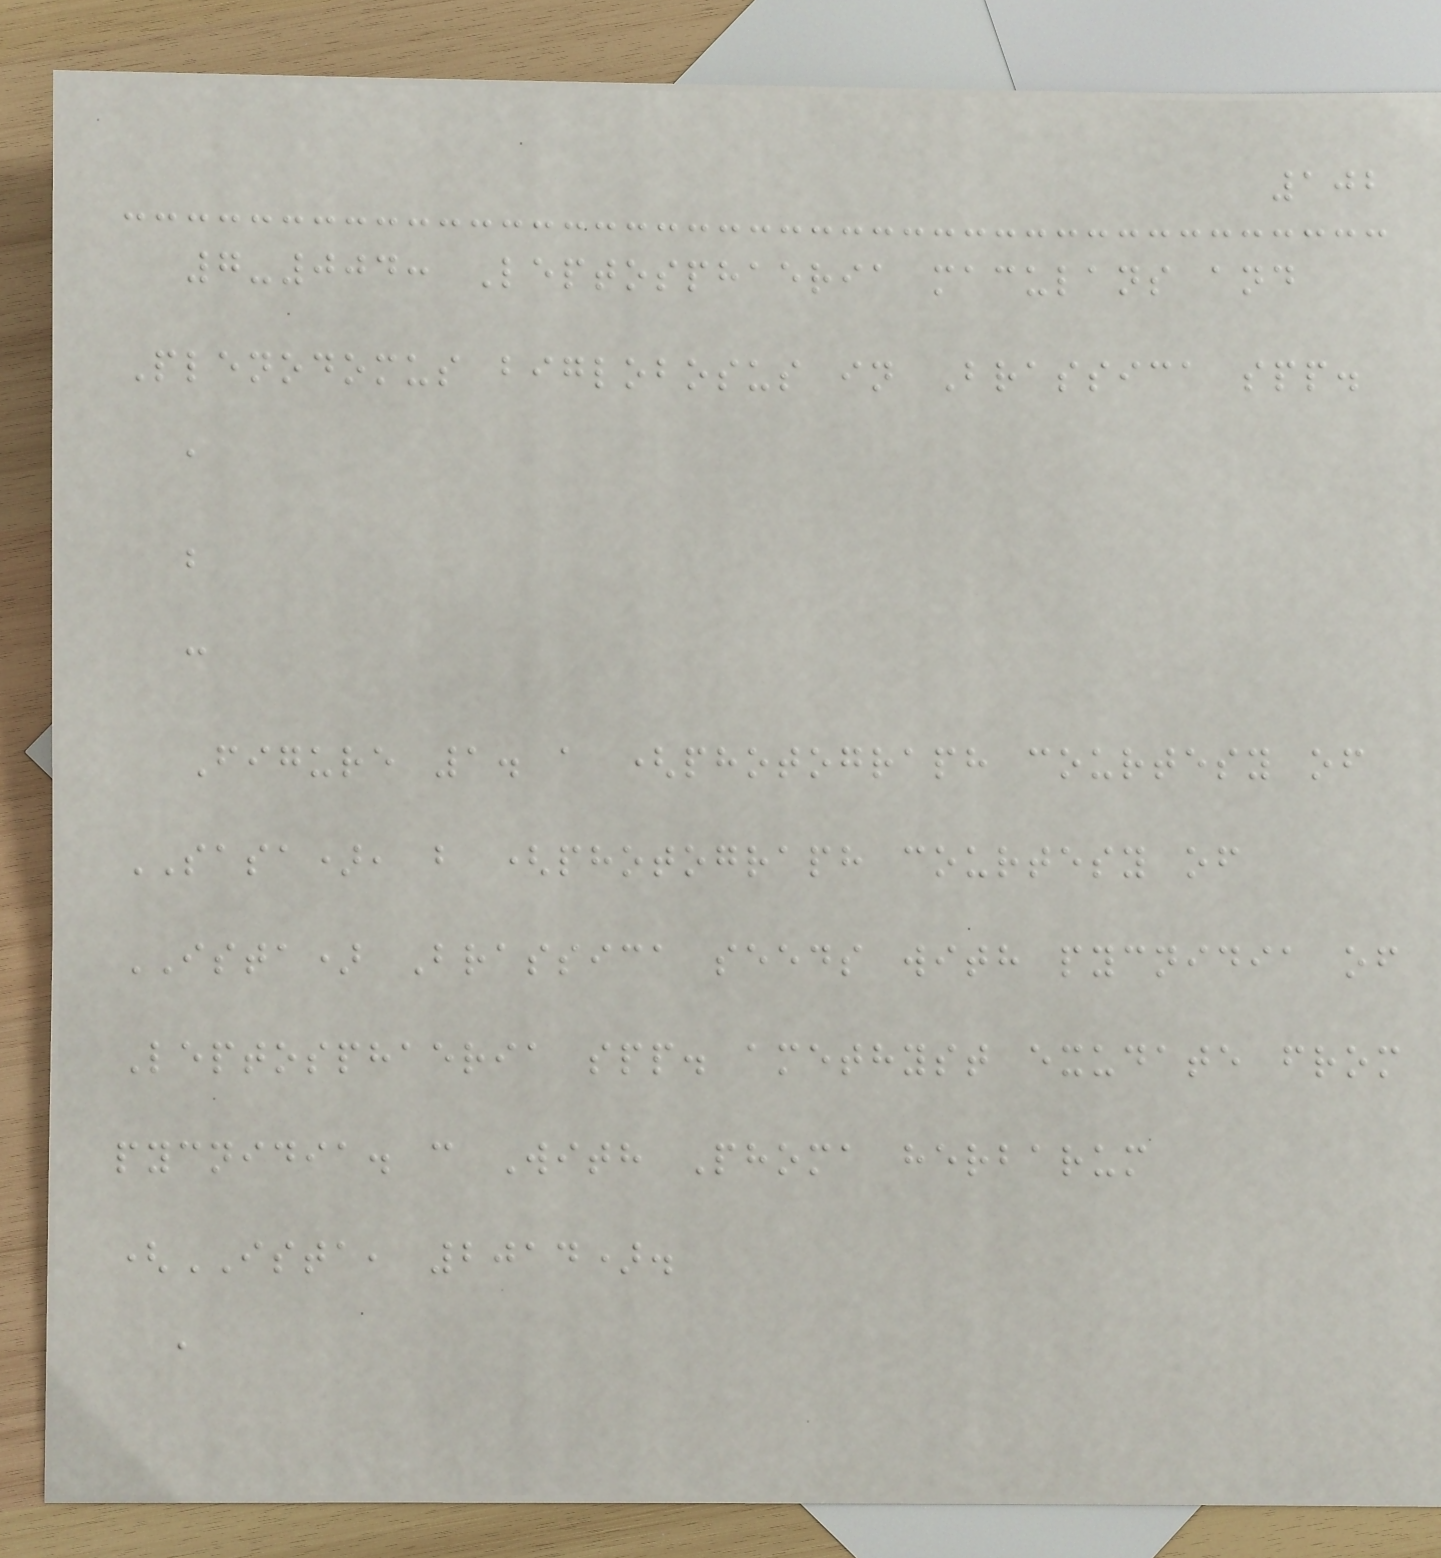102
7-004: Leptosphaeria maculans and
Plenodomus biglobosus in Brassica spp.
a
b
c
Figure 1. a (photograph courtesy of
SASA), b (photograph courtesy of
ISTA) Brassica seeds with pycnidia of
Leptosphaeria spp. amethyst exudate from
pycnidia. c With Phoma herbarum
(ISTA, 2014).
a
